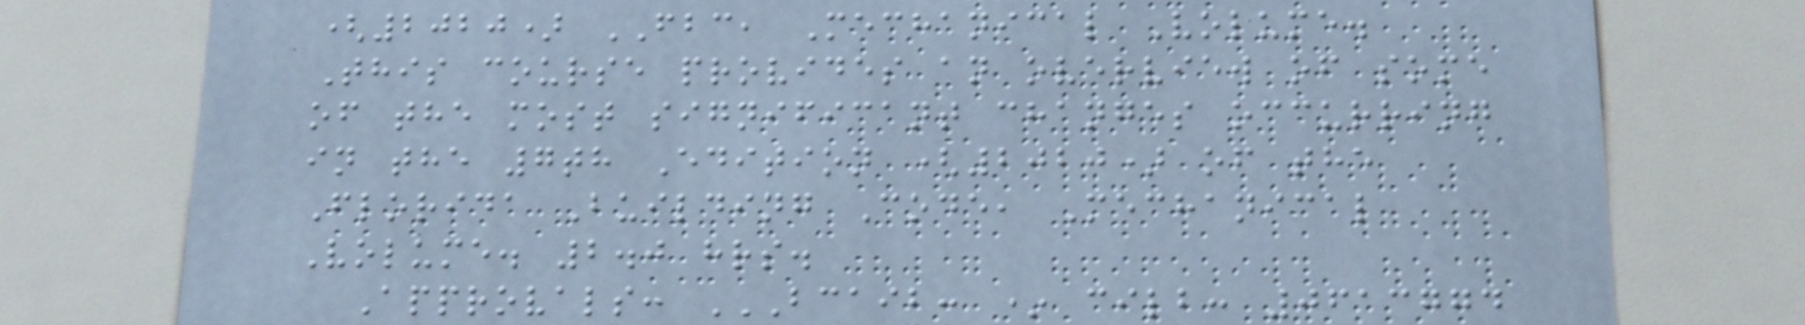(2020) FBC, Mechanical Volume.
This course provides an overview of some
of the most significant changes occurring
in the 7th Edition (2020) of the
Florida Building Code, Mechanical
Volume. 2.0 hrs.
Approvals: BCAIB: * CILB: 0613774
